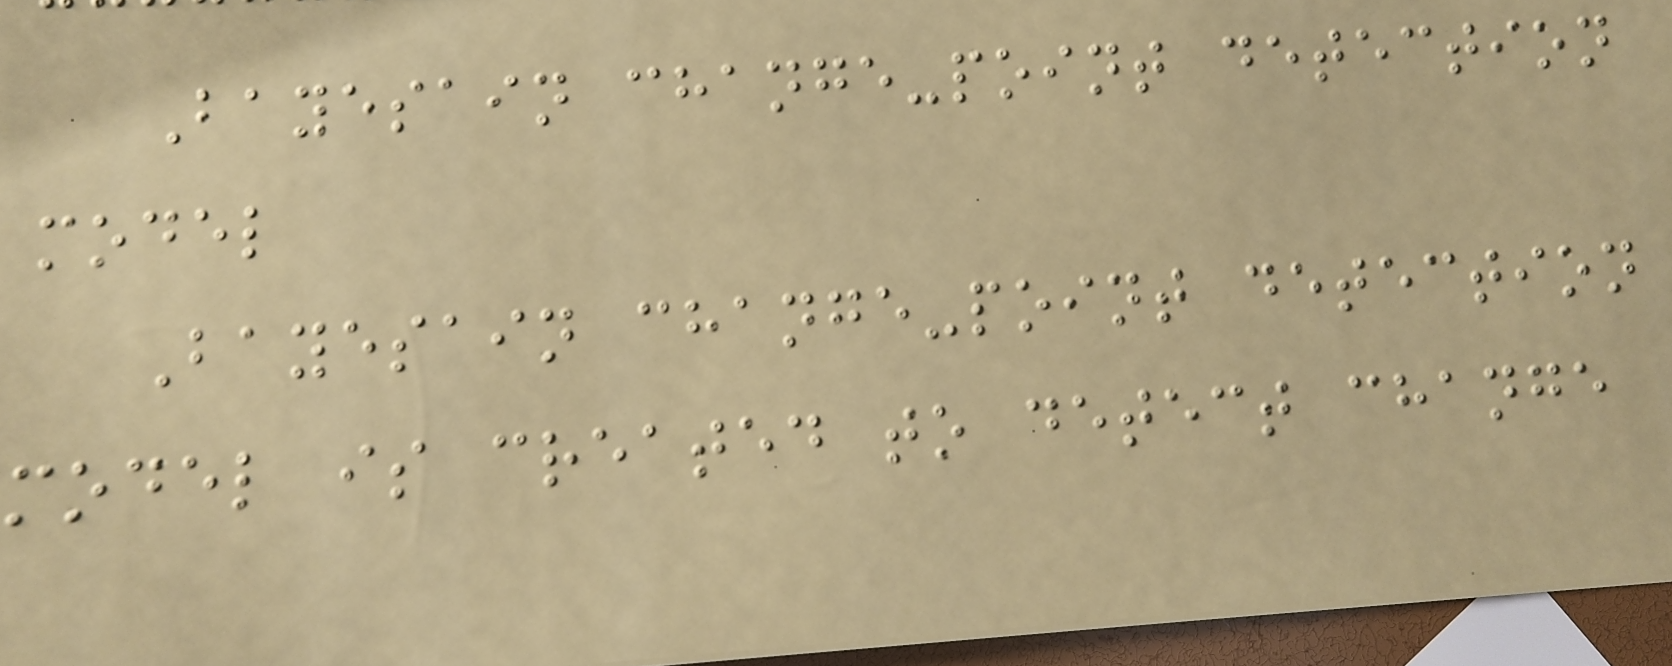Bayesain change-point detection
model
Bayesain change-point detection
model is created to detect change
